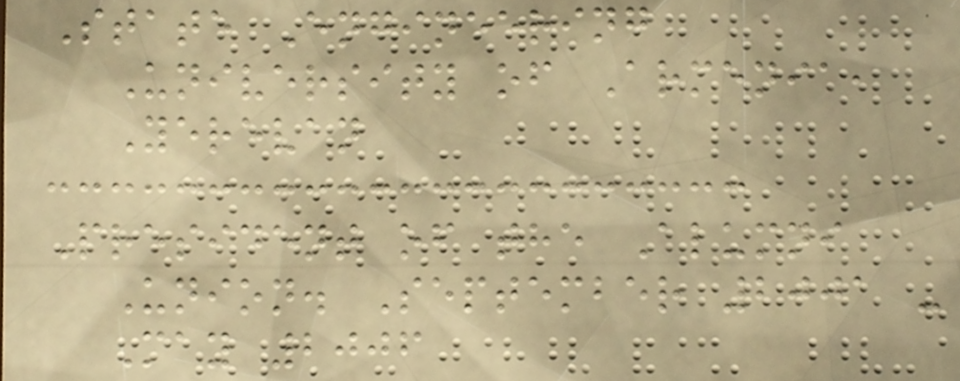State Engineering
University of Armenia,
Yerevan
President of the Alumni
Union. September 2001 -
May 2006
